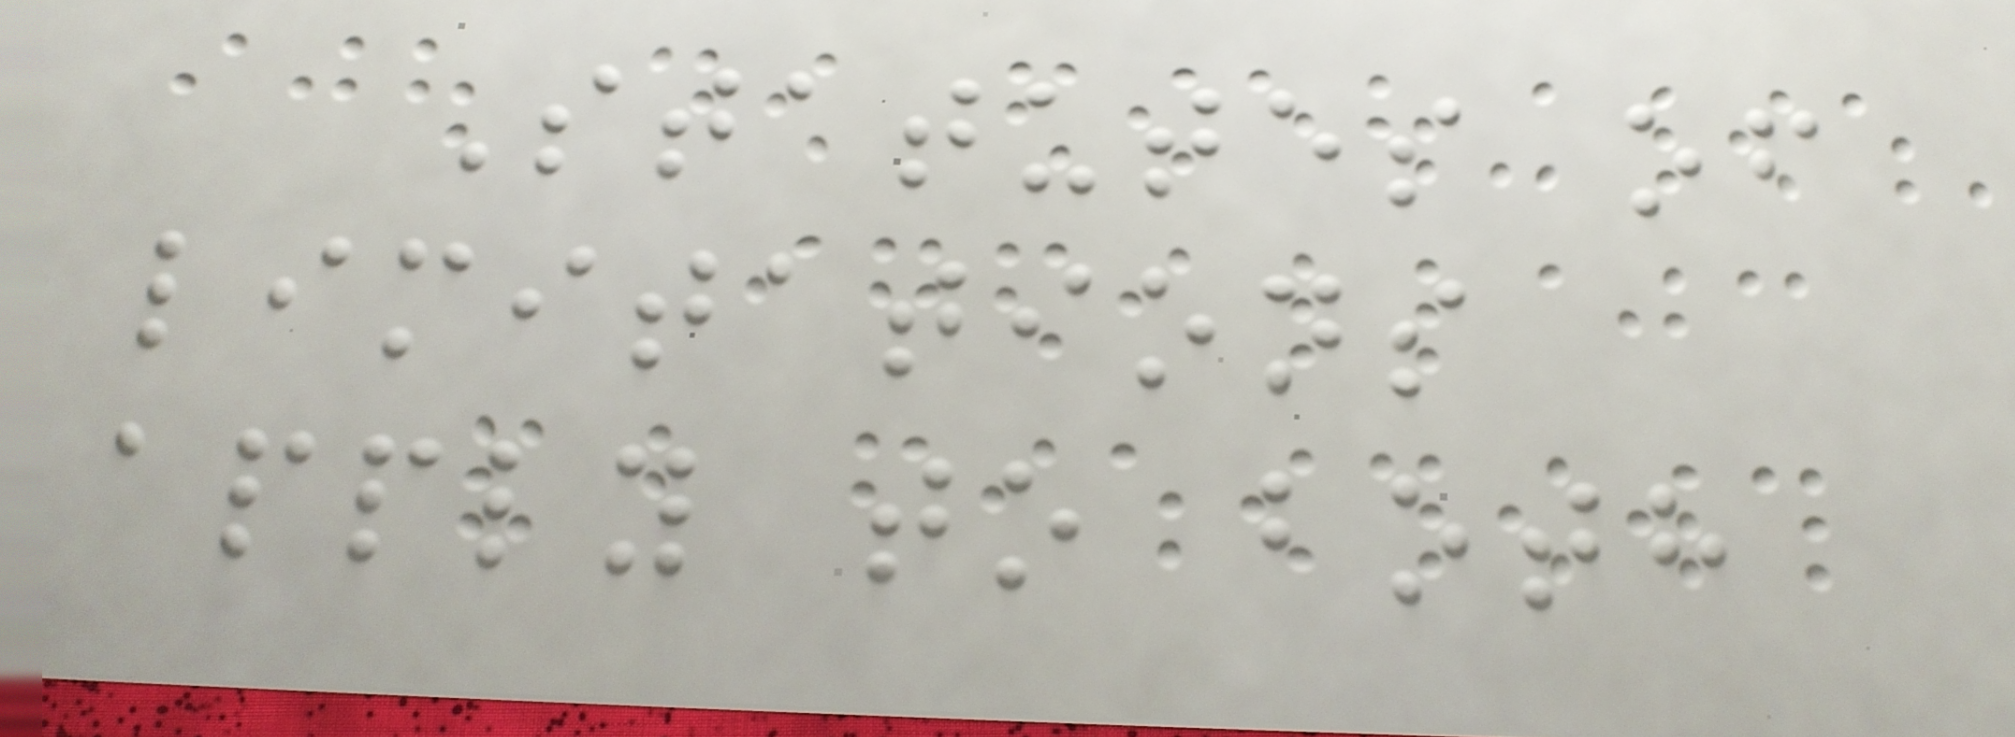Statutes of
limitations
apply to both
